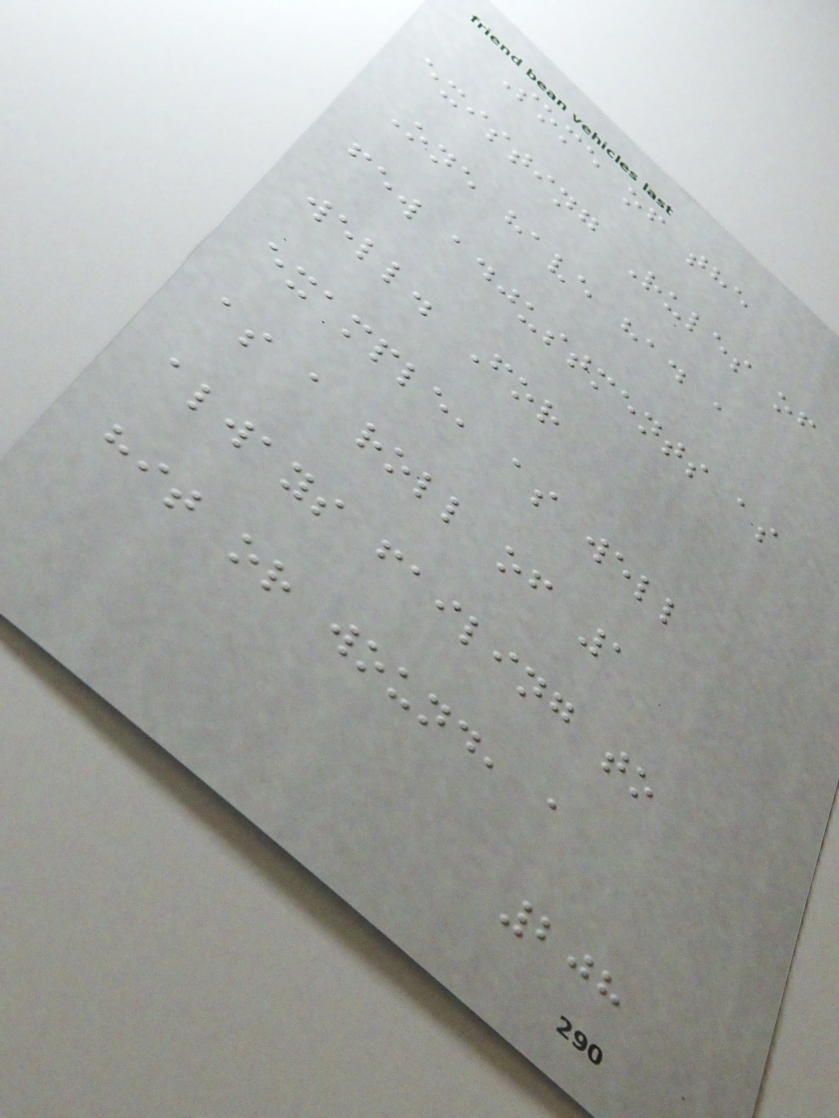Some of the
existing Rules of
One have had a
few adjustments as
well. For
example, as well
as a roll of 1
always failing to
hit or wound, a
208
